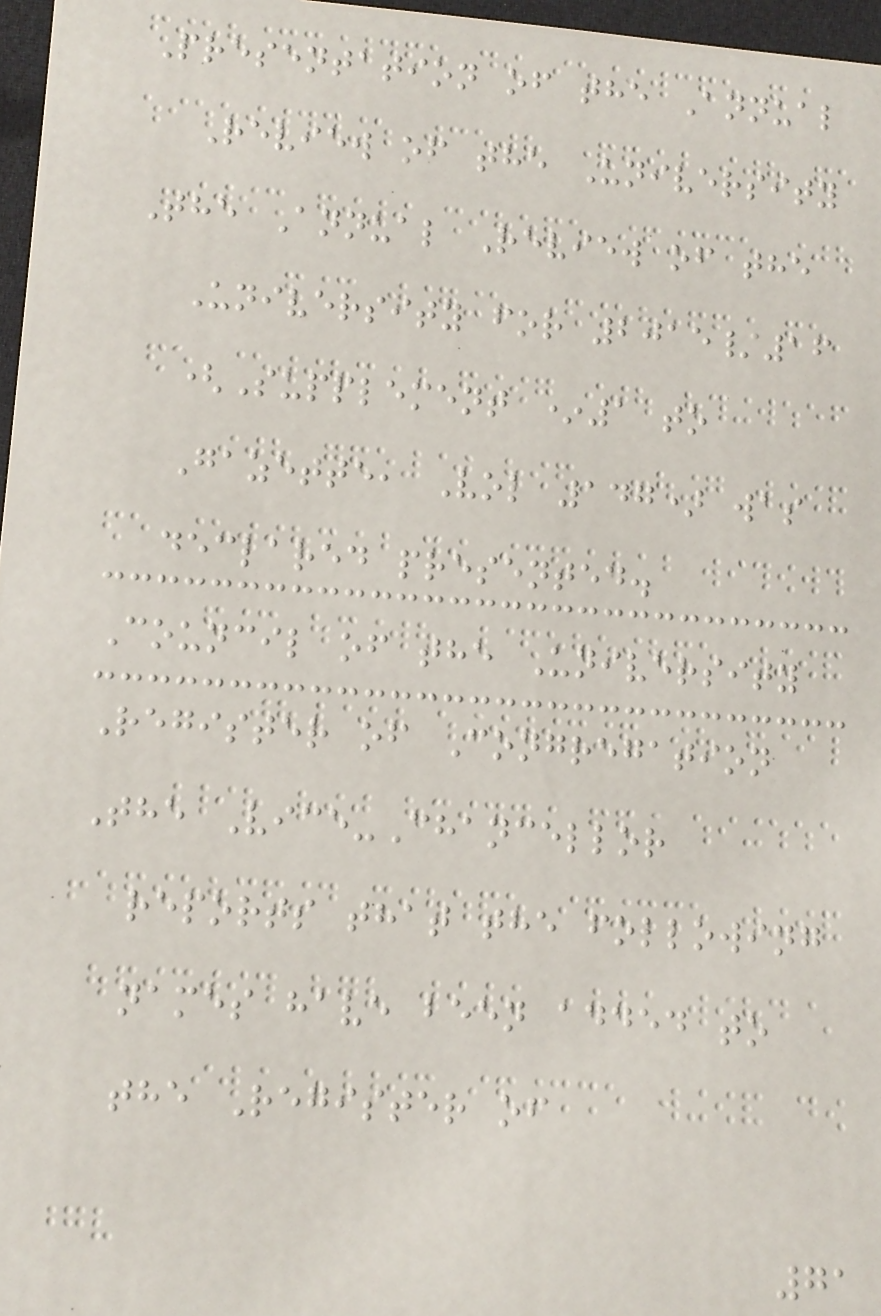Presentation of the Annual
Review of the University
The Annual Review of the
University for 2015/16
(Supplement *1 to
Gazette, Vol 147) was
declared presented.
Council of the University
Register of Congregation
The Vice-Chancellor
reports that the following
names have been added to
the Register of
71
